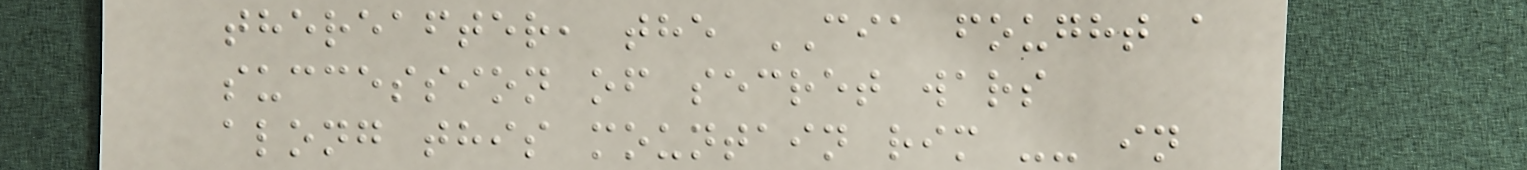thereafter, the CIA fought a
succession of secret wars
along this mountain rim -- in
